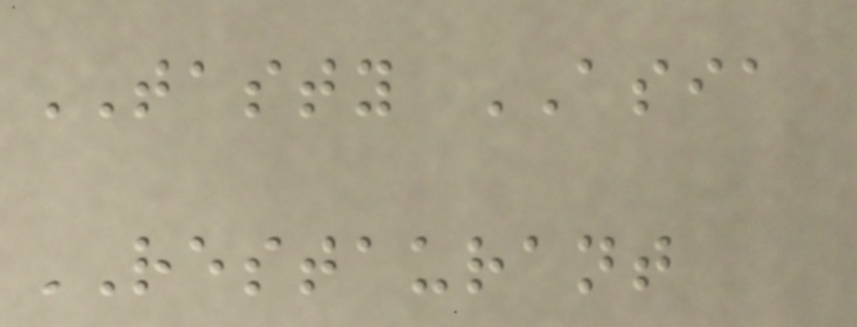TASTY ASIA
RESTAURANT
